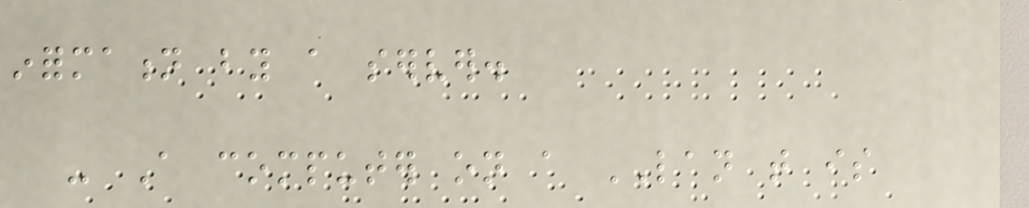information by a server.
- A computer on a LAN that is
